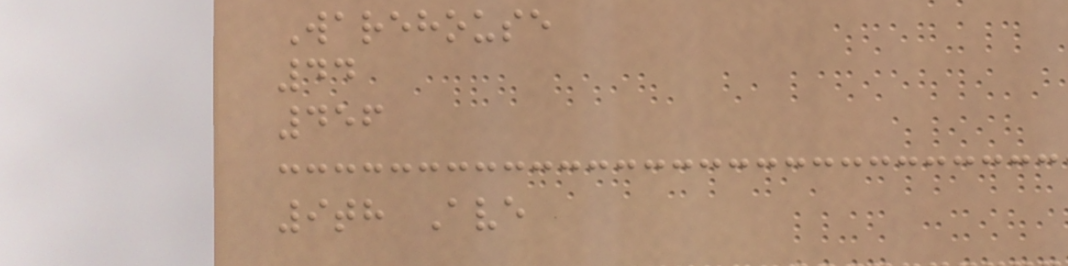Warehouse
44
456
9th Ave
